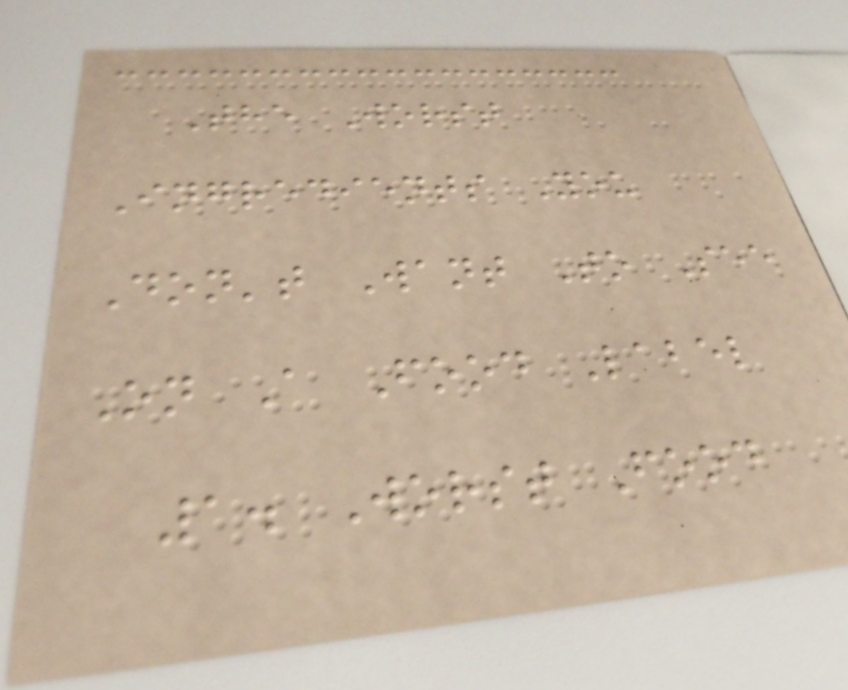The Worst
Ingredients You
Don't Want To See
On A Food Label
1. Worst Food
